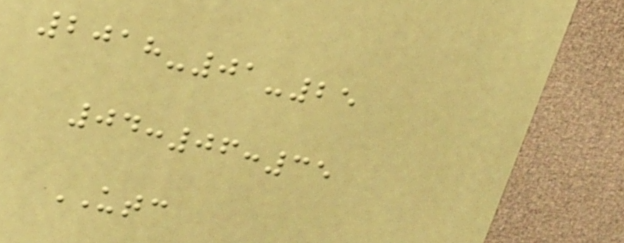2018-01-25
04:06:35
UTC
